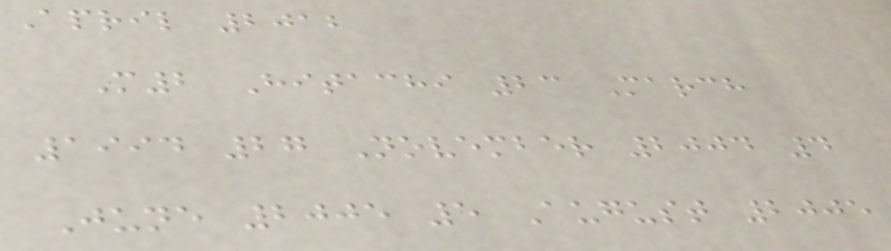April 2012
M2 Hitachi 23 March
1994 27 November 2004 4
June 2005 5 August 2005
